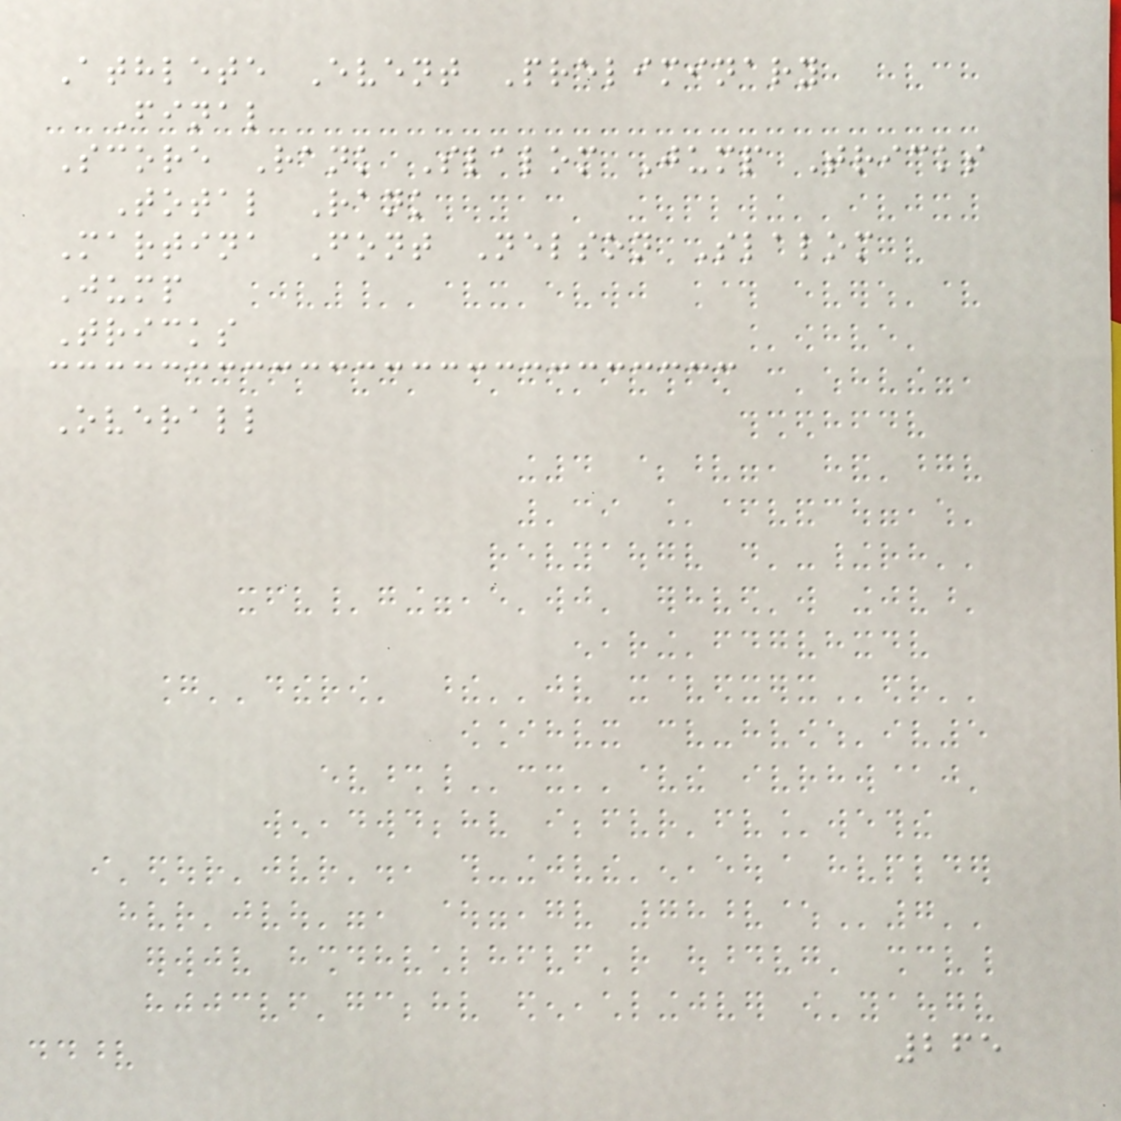Athlete Event Preliminary
Final
Score Rank Slalom Jump Tricks
Total Rank
Martina Font Nelson Slalom
Jump
Tricks
Overall
265
